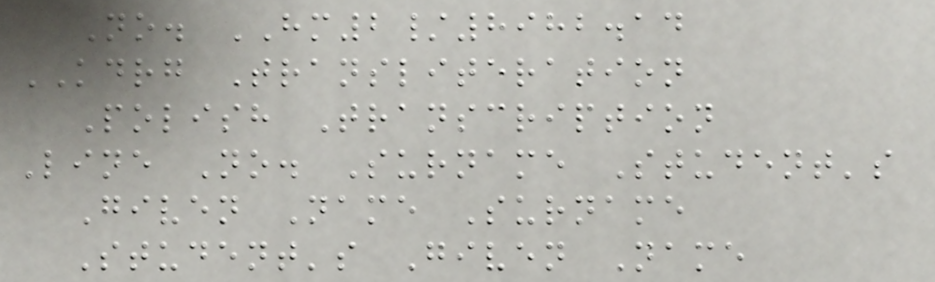No. HM2/8982.14
KDRG Transliteration
Polish Transcription
Line No. Surname Student's
Given Name Surname
Student's Given Name
